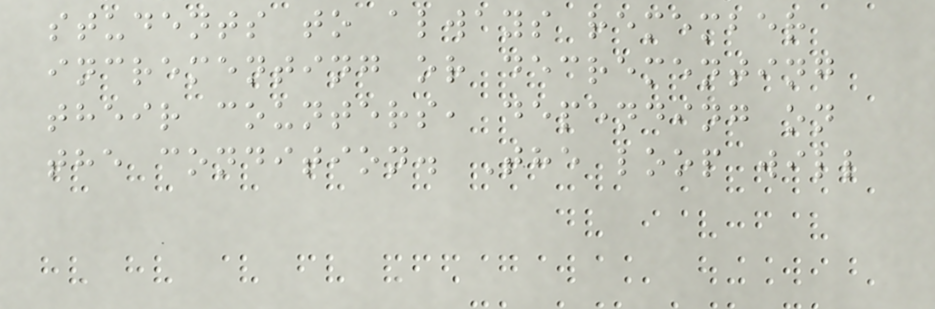students to always remember
incrementing or decrementing
their counters, depending on
the condition. The loop will
